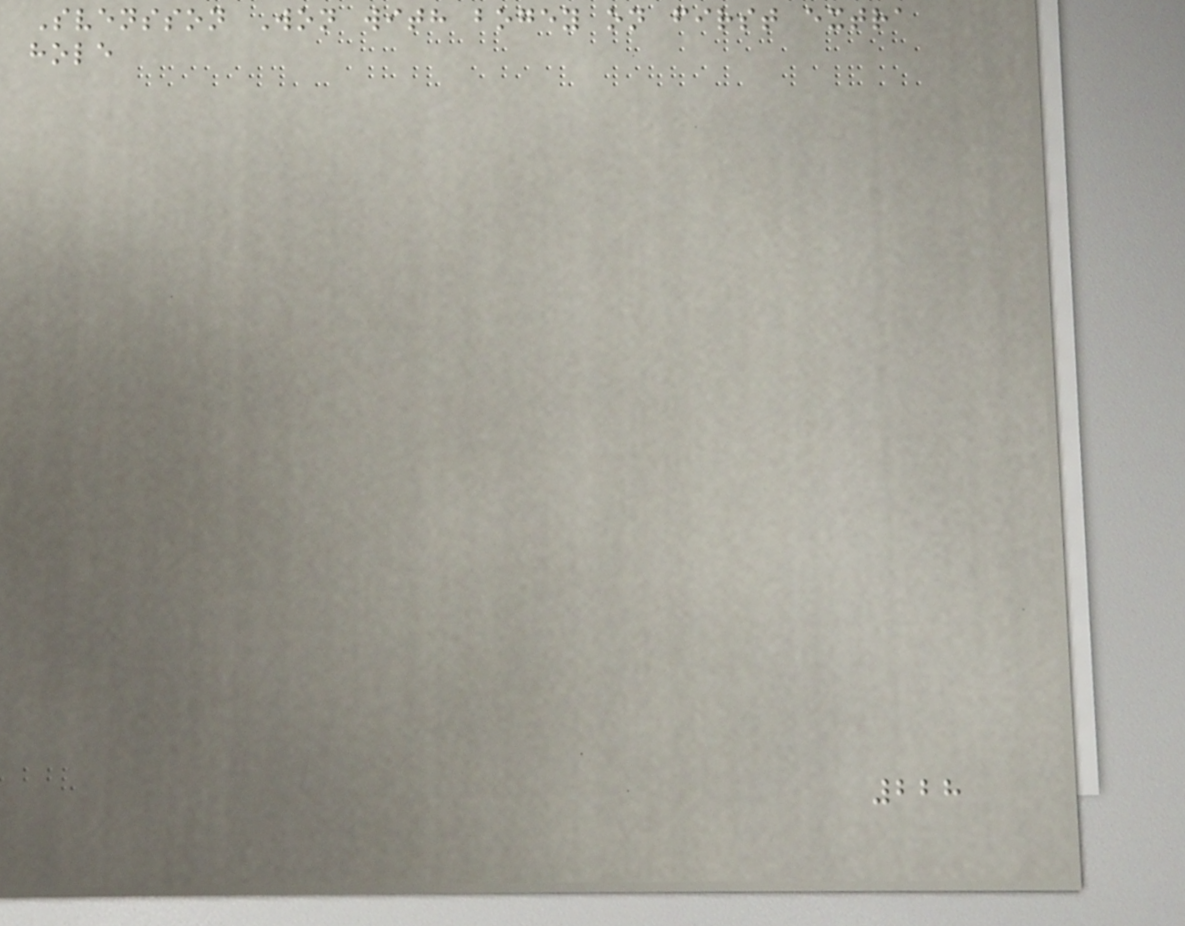Svensson Won with bogey on first extra
hole
228
